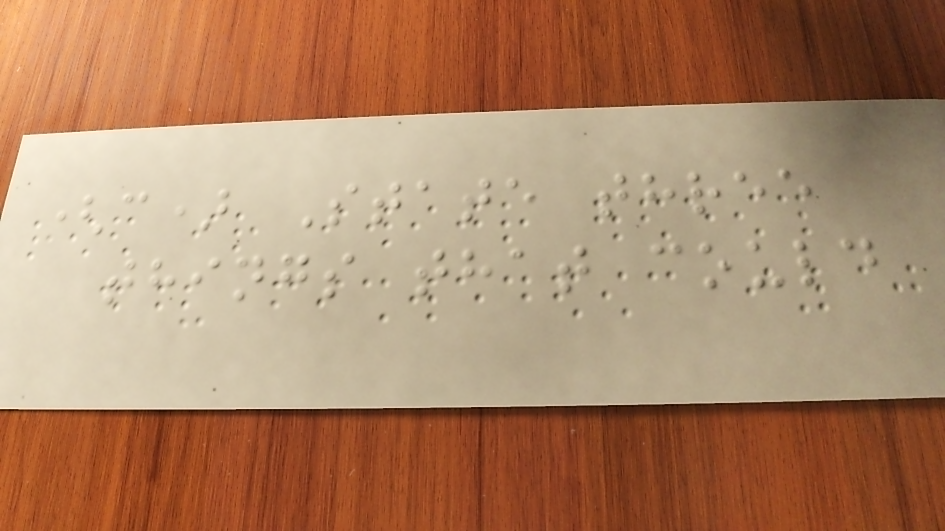(c) State three
things that could
